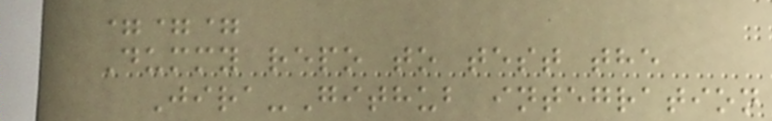===
Dummy repo to test the
Jira-Github integration
